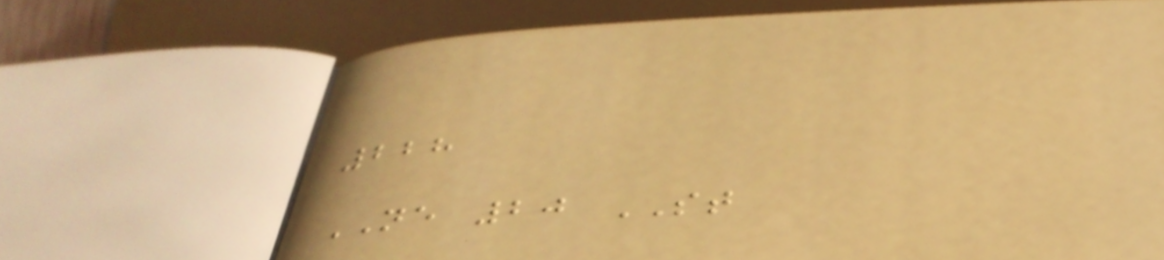228
NE 20 ST
